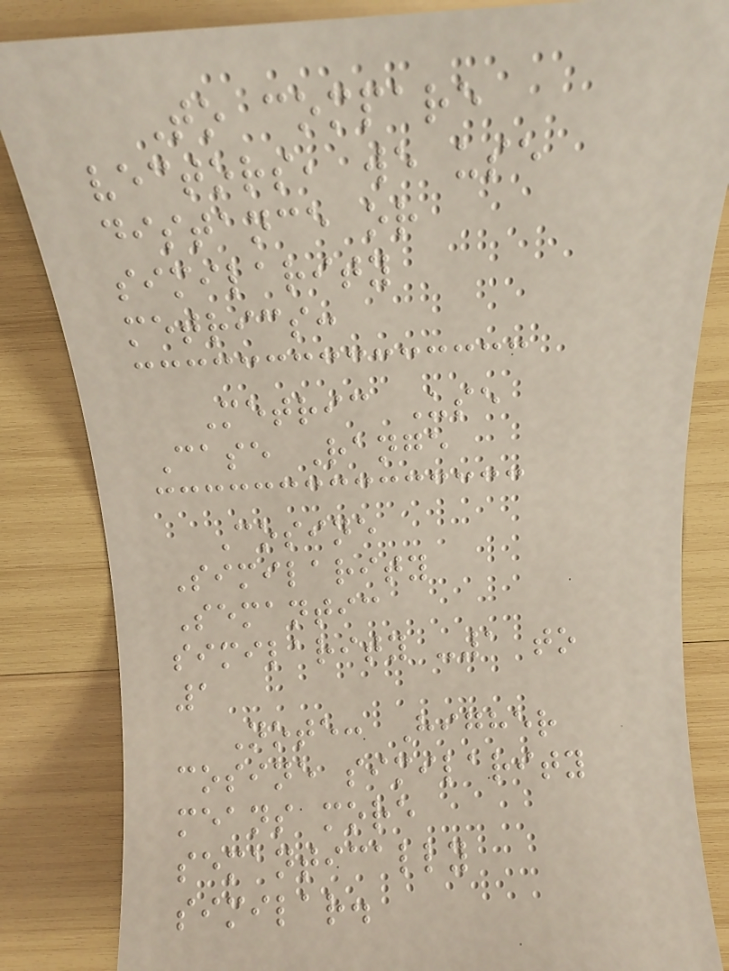To compare
vectors, we use
distance or
similarity
metrics:
Metric Use
Case Range
Cosine
Similarity
Semantic
similarity -1 to
1
Note: Higher
cosine similarity
means more
semantically
similar.
